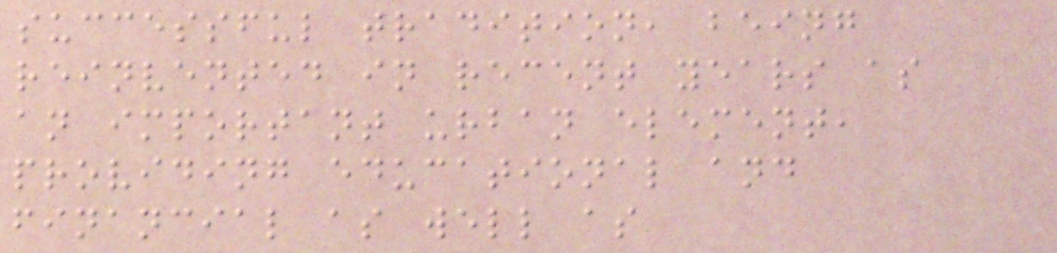successful tradition, being
reinvented in recent years as
an important urban element,
providing educational and
financial as well as
